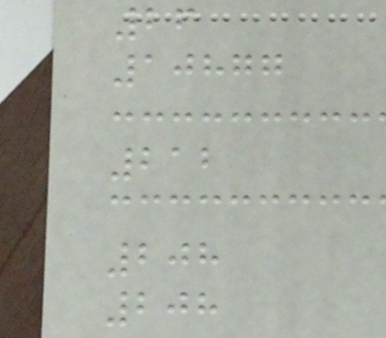26
10877
212
208
208
